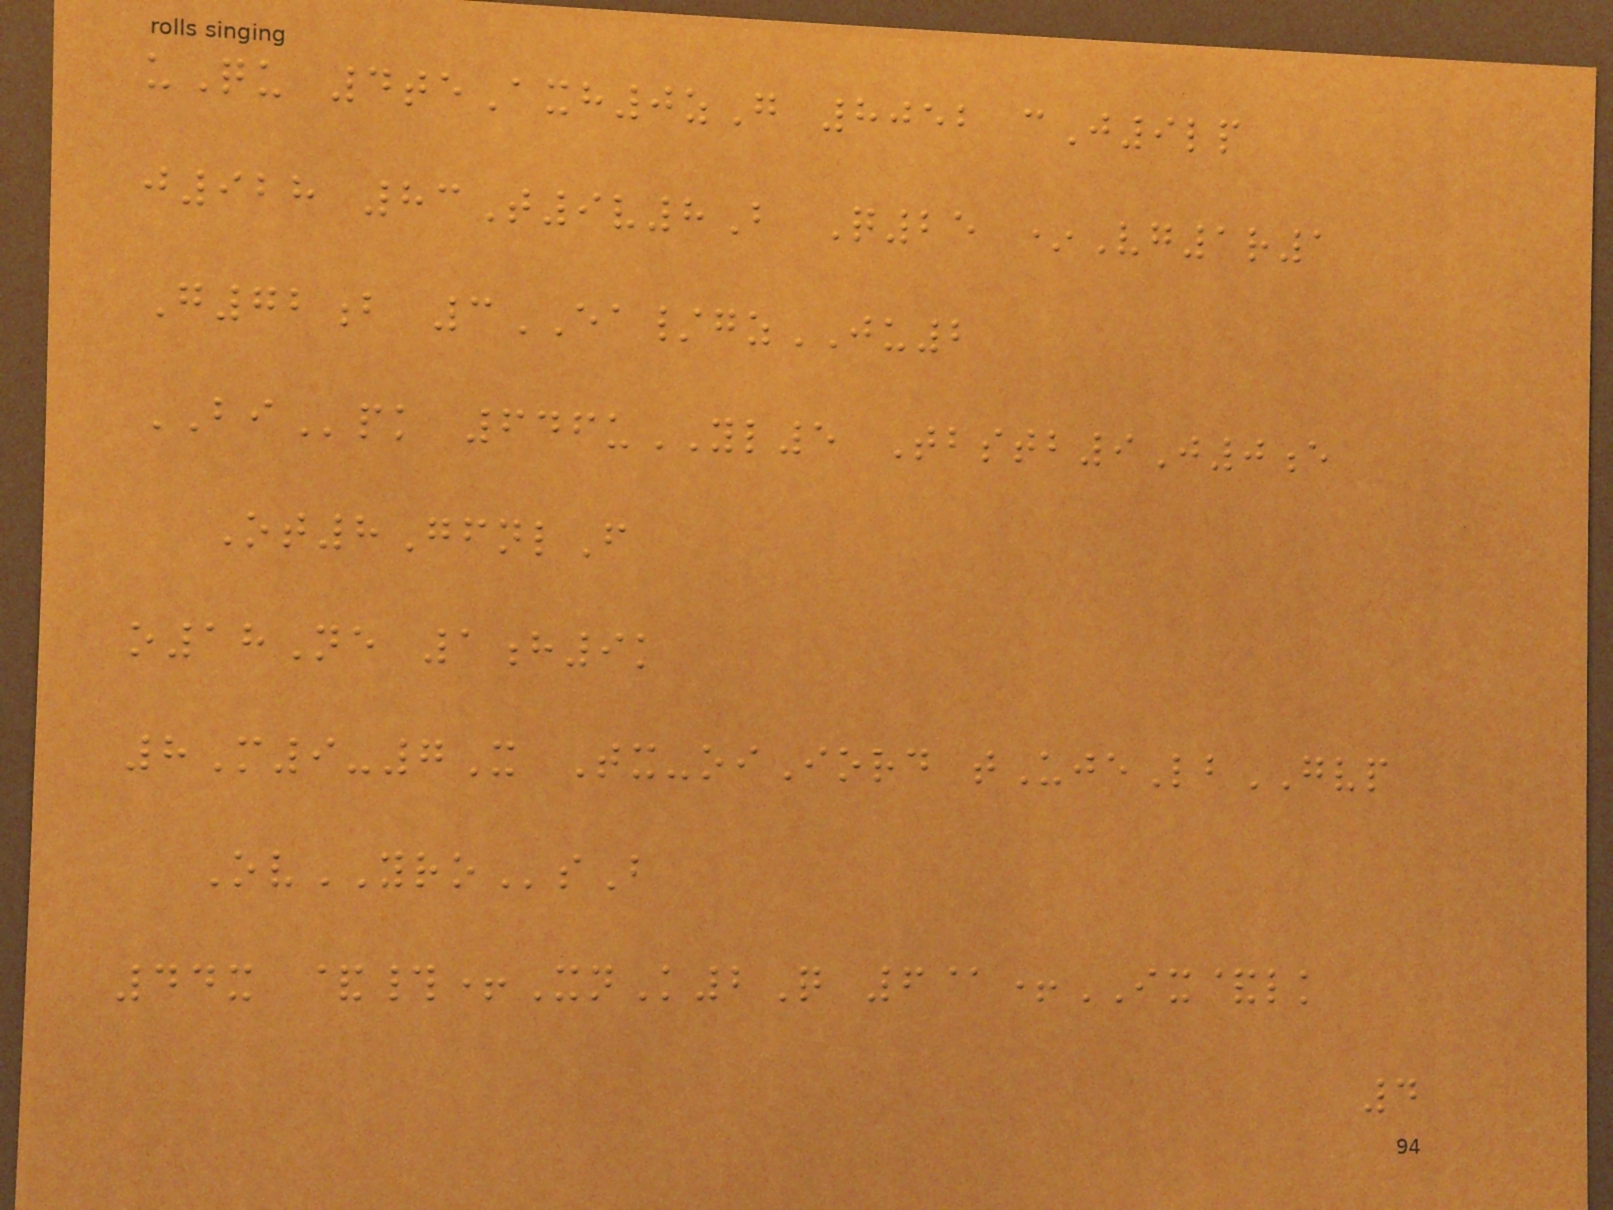uQu 4teAxh0zG 8052 cJ9lp
j928 83T9v8B Q25 *Vg1r1
G72b 3EA/gzJU2
BIpk 646uYL5 Tbstb9J0e
Ot8GfnlF
o18Ne 1h9k
8M9-7X Tx-oiIord tUjeLbGVP
OvYROsB
44x &#+XnK2Q 6@+IX&lk
4
